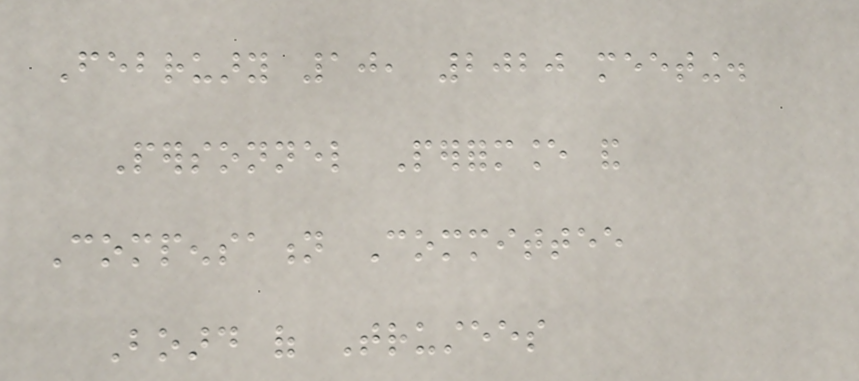February 10, 2020 meeting.
Personnel Performance and
Compensation Committee
Board of Trustees
